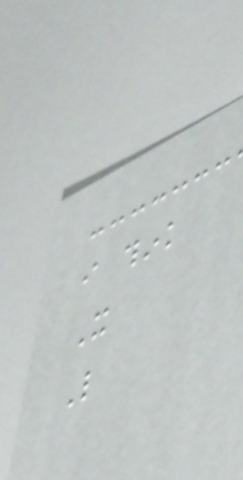i think
It
Like
